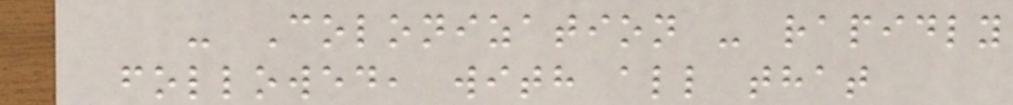- Colonization - rapidly
followed, with all that
